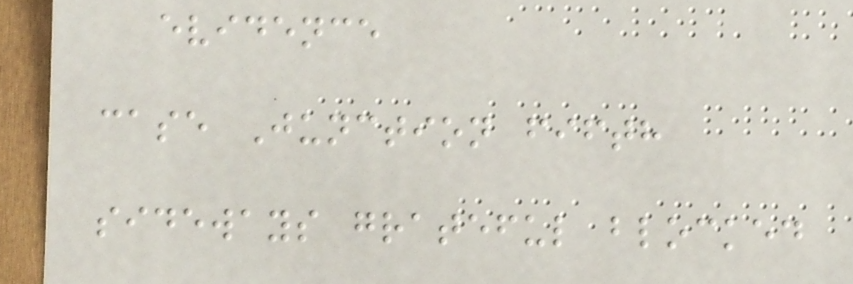evidence
case Junction fifth
sideways grateful blocked
